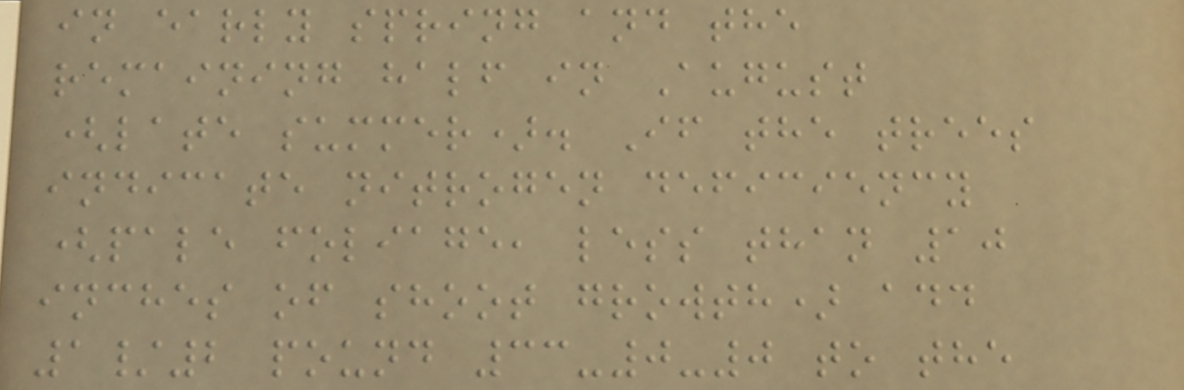in early spring and the
remaining half in August
(late summer). If the trees
indicate nitrogen deficiency
(pale foliage, less than 10
inches of shoot growth) add
1/2 pound 33-0-0 to the
